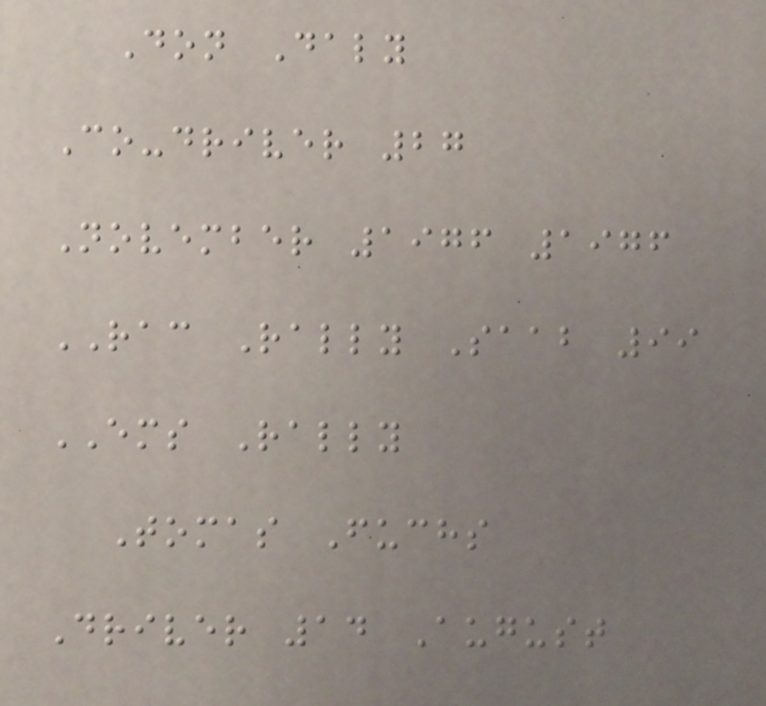Don Daly
Co-driver 27
November 1976 1976
RAC Rally Saab 99
EMS Rally
Tomas Fuchs
Driver 14 August
